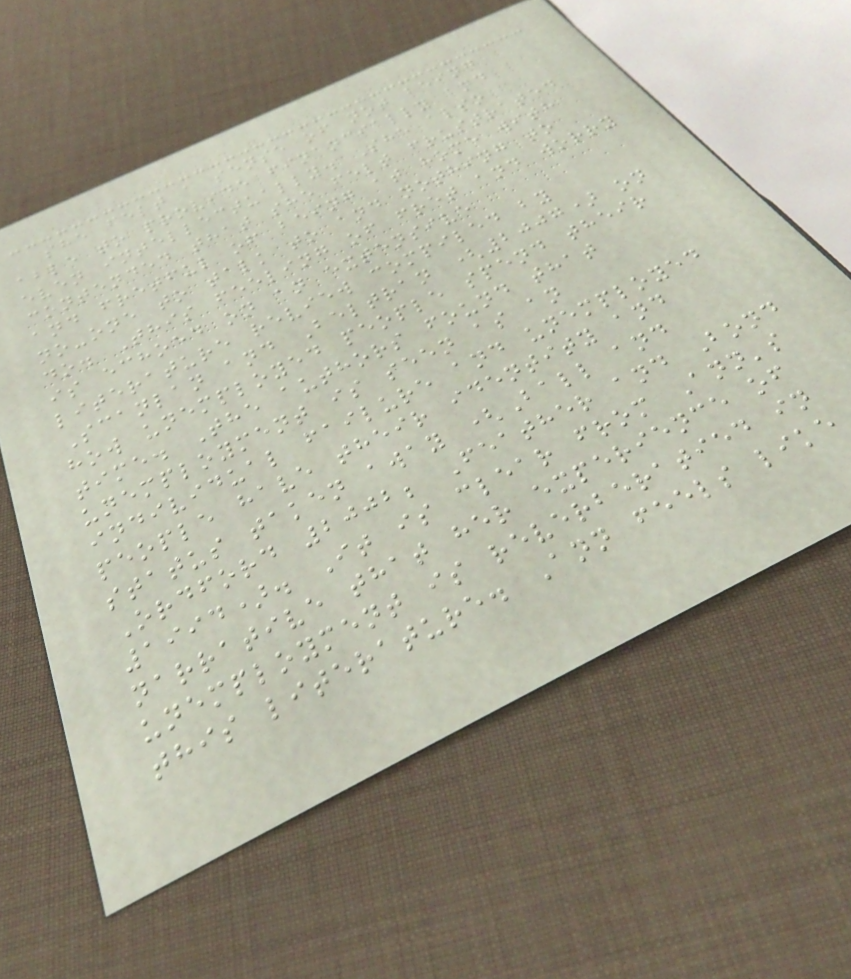she felt a sense of not being
able to provide financially and
even intellectually. She also
contended that she felt frustrated
and fretful of being at home with
no-one to talk to and nothing to
do. This feeling of fret and worry
is echoed on an extensive
literature review compiled by
Scanlan and Beltran (2007) on
how unemployed people spend their
time. The authors found that
unemployment is seen as an
individual failure and unemployed
people have their identity and
status taken away (Ball and
Ordford 2002; Feather and Bond
1994). It is clear from Ann's
narrative that her experience of
unemployment is reverberatied in
this literature. Ann feels like
